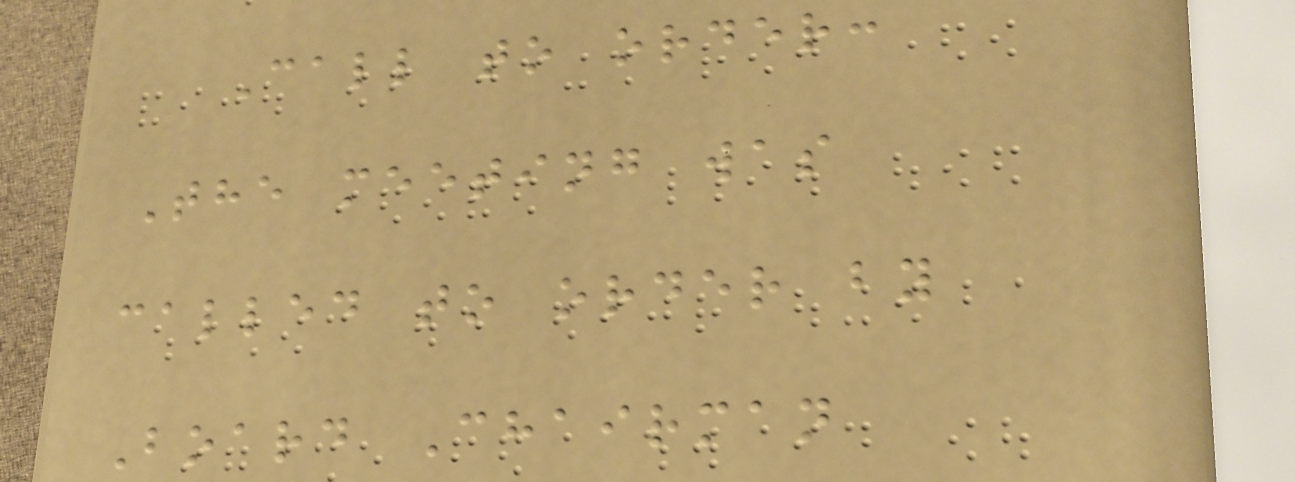Call to order:
The meeting was
called to order by
Board Chairman
